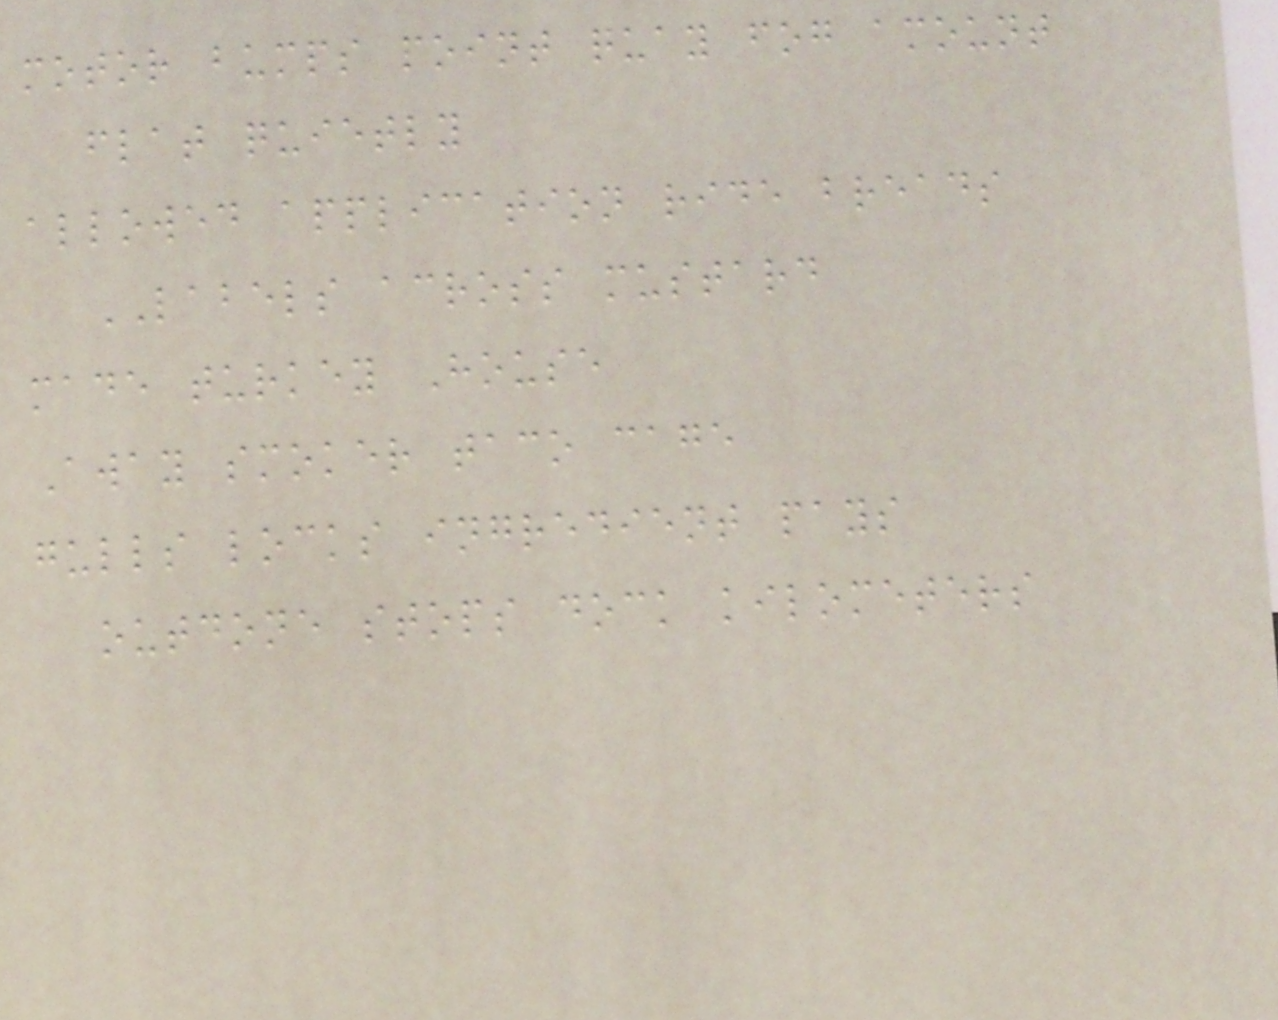motor bumps point quay fog amount
flat quietly
allowed application ride breads
LABELS across mustard
made turkey House
Away smoker taco cage
gulls locks ingredient pays
outdone stops dock kilometers
